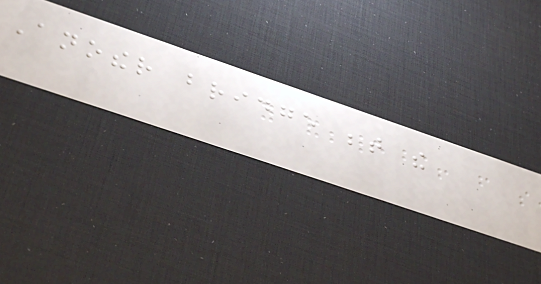Another bridge between the
